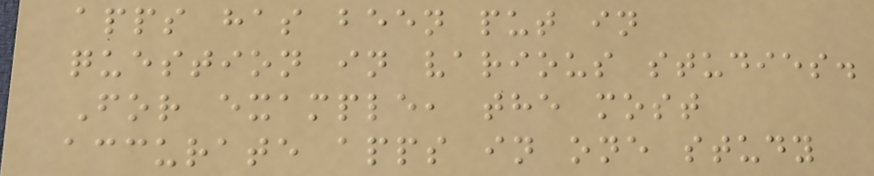apps has been put in
question in various studies.
For example, the most
accurate apps in one study
